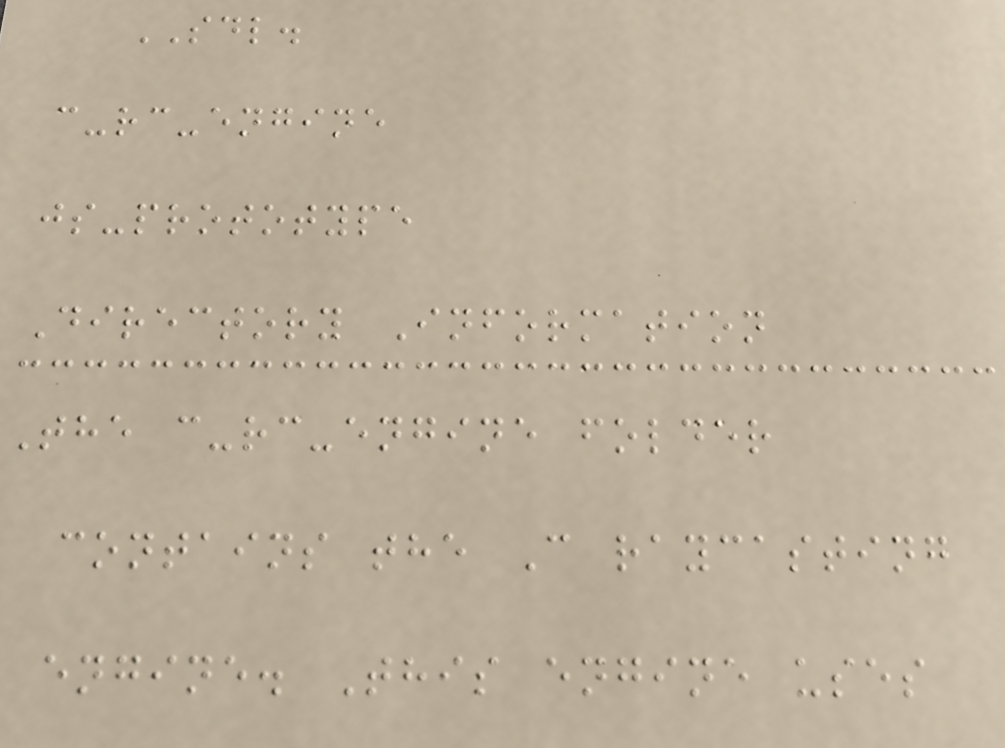SDL.
c-rc-engine
js-prototype
Directory Information
The c-rc-engine folder
contains the C raycasting
engine. This engine uses
